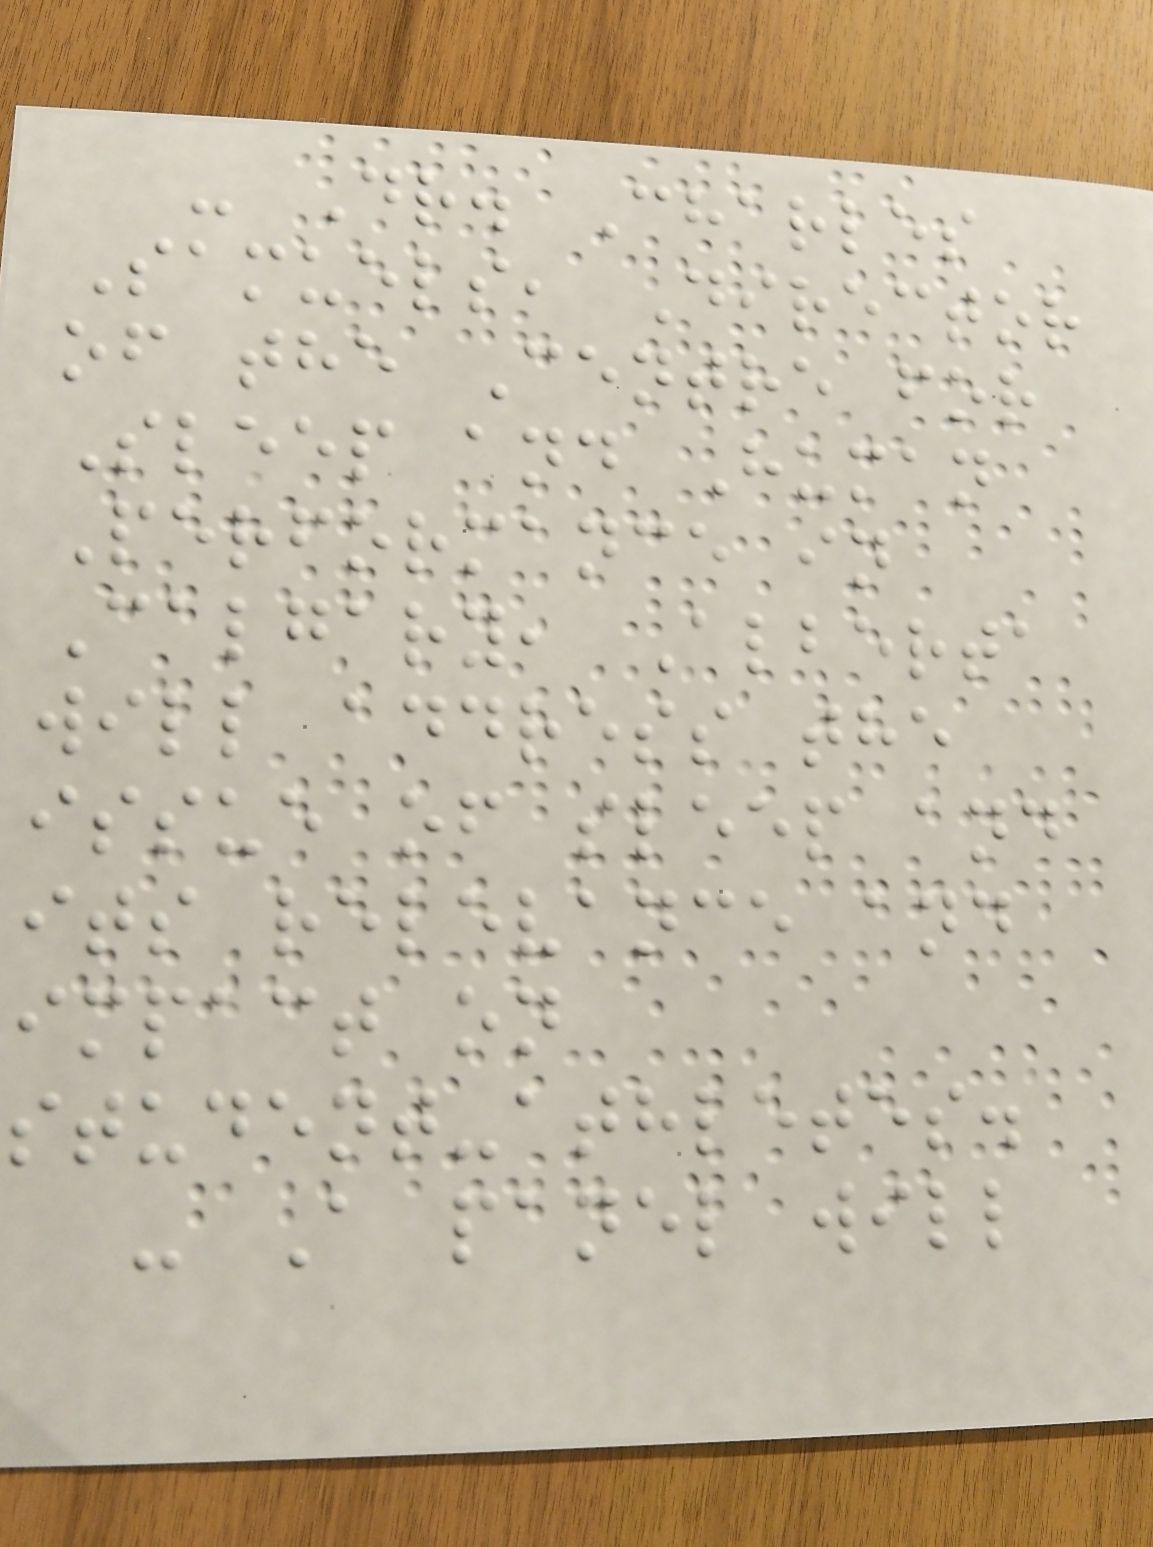- Dr. Charles
Samuels, Director
of the Centre for
Sleep and Human
Performance in
Calgary, Alberta
will address the
issue of sleep and
its relevance and
impact on
student-athletes.
- A panel will
